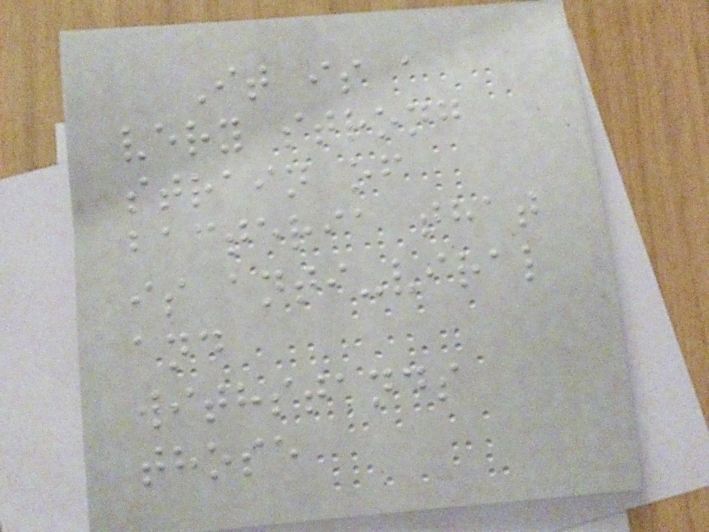It is a
very strong
strain of
bacteria that
is anti-viral
and
withstands
those
